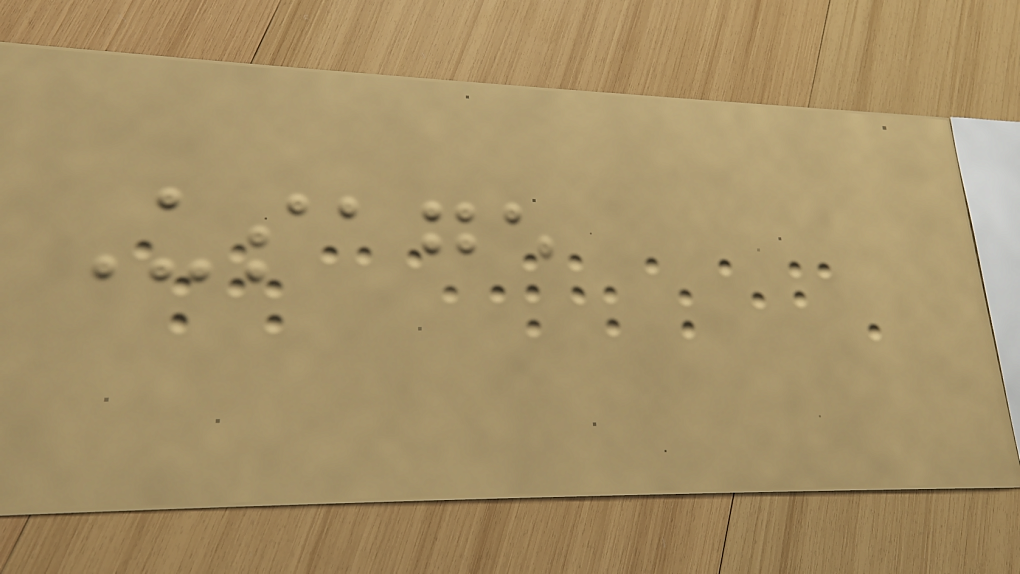Usage
